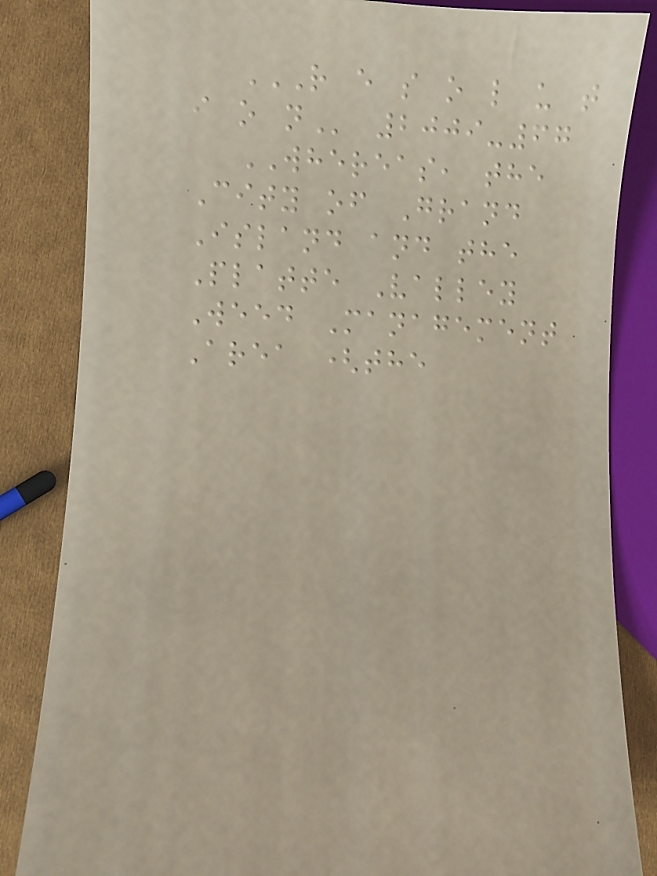R E S O L U T
I O N 2009-67
WHEREAS, the
City of Grand
Island and the
Platte Valley
Weed Management
Area (the
